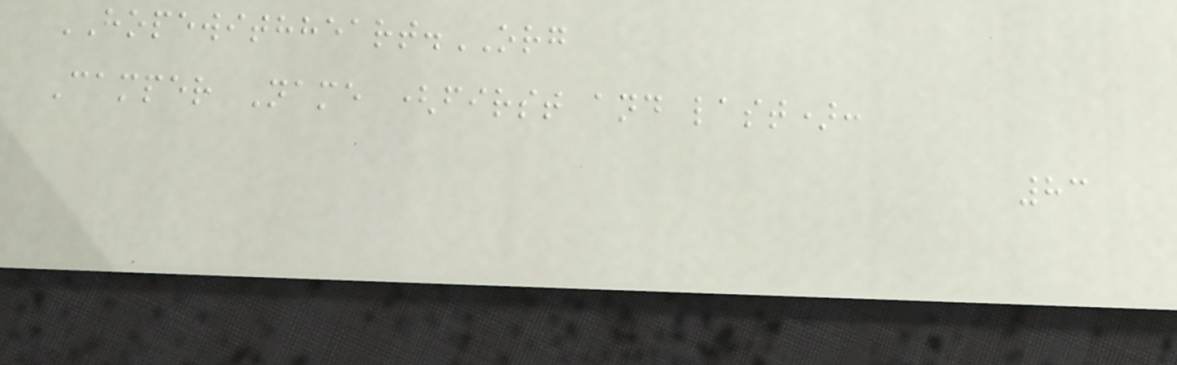HOPEWITHHEART.ORG
Camper Name (first and last):
83
